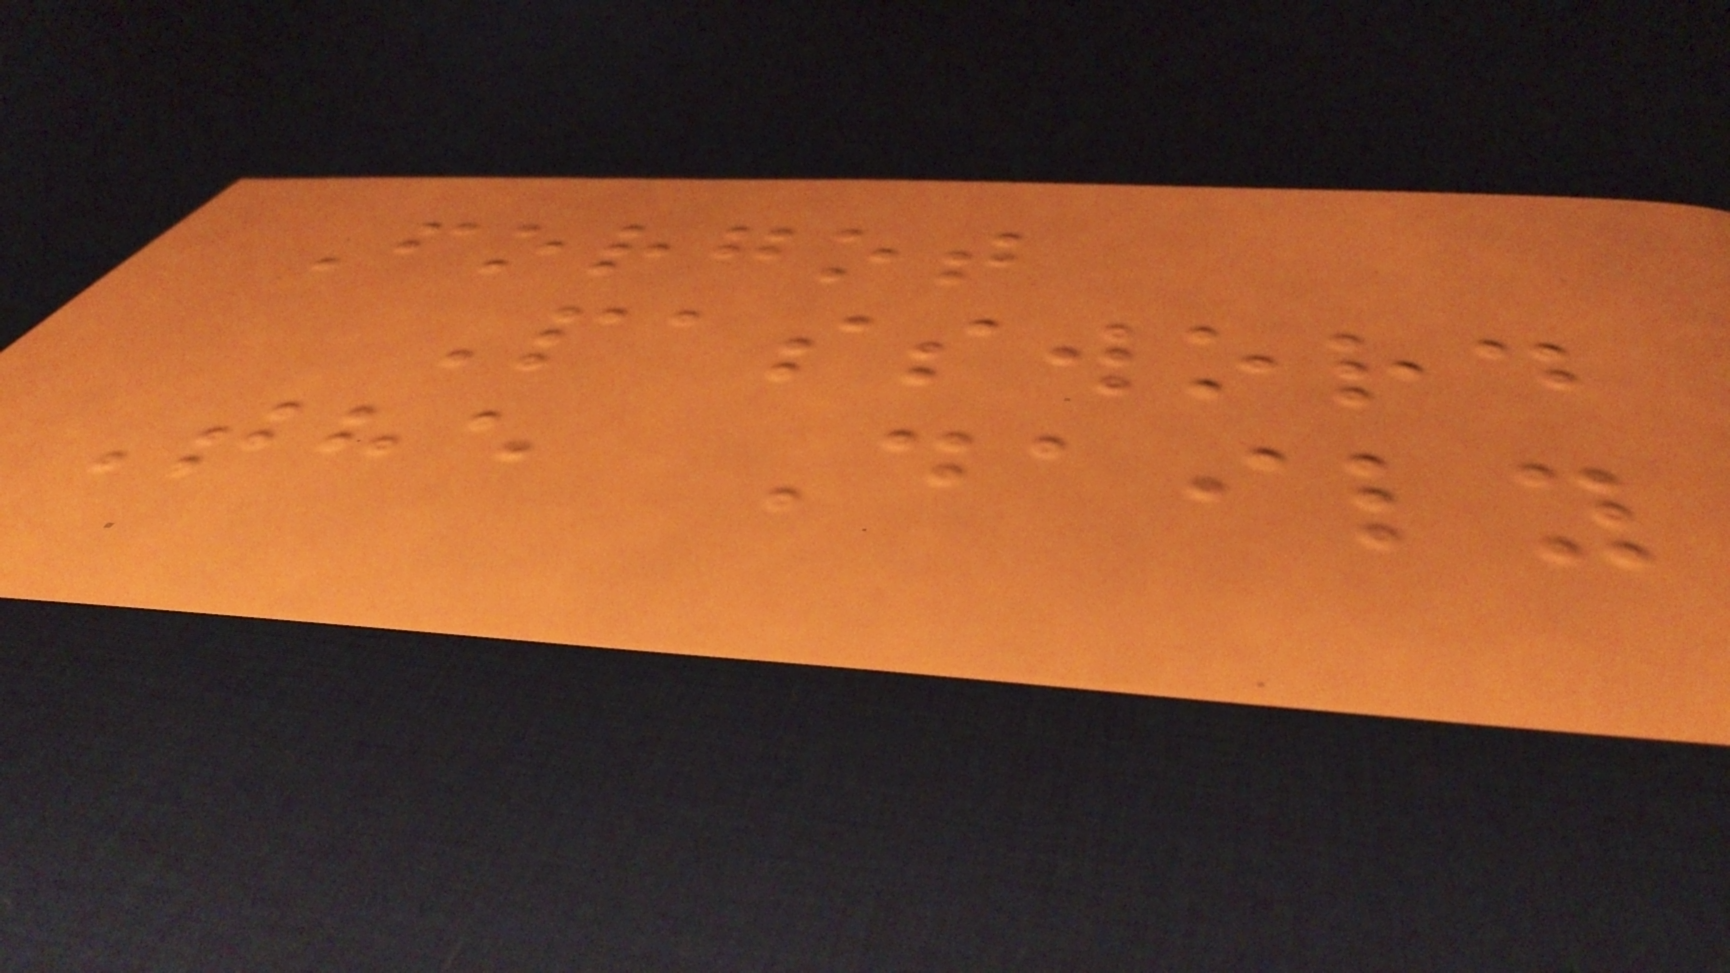Forgot
Password
The Daily
